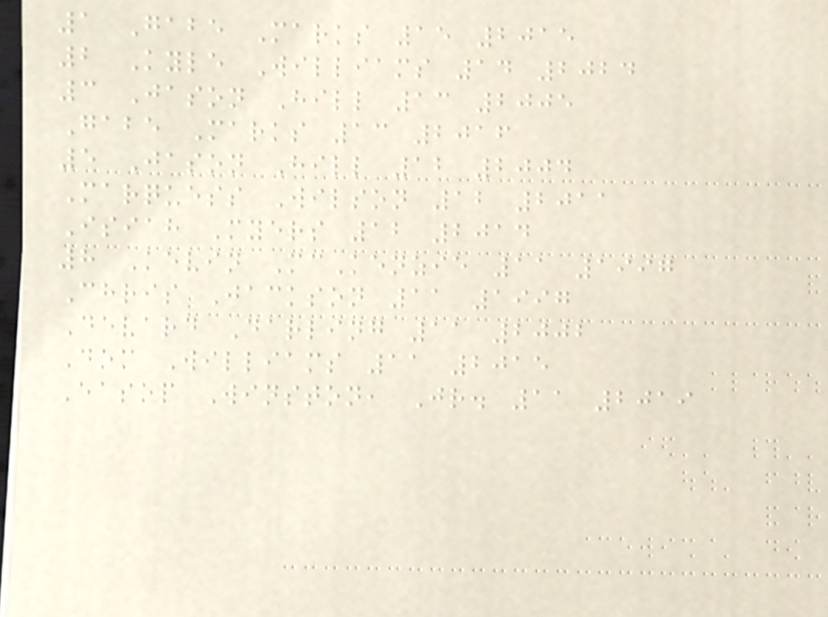1 Gabe Marks 15 2015
2 Kyle Williams 14 2024
3 Jason Hill 13 2005
Gabe Marks 13 2016
5 Jason Hill 12 2004
Marquess Wilson 12 2011
Isiah Myers 12 2014
8 Kevin McKenzie 11 1997
Chris Jackson 11 1997
Devard Darling 11 2002
Dom Williams 11 2015
Easop Winston, Jr. 11 2019
